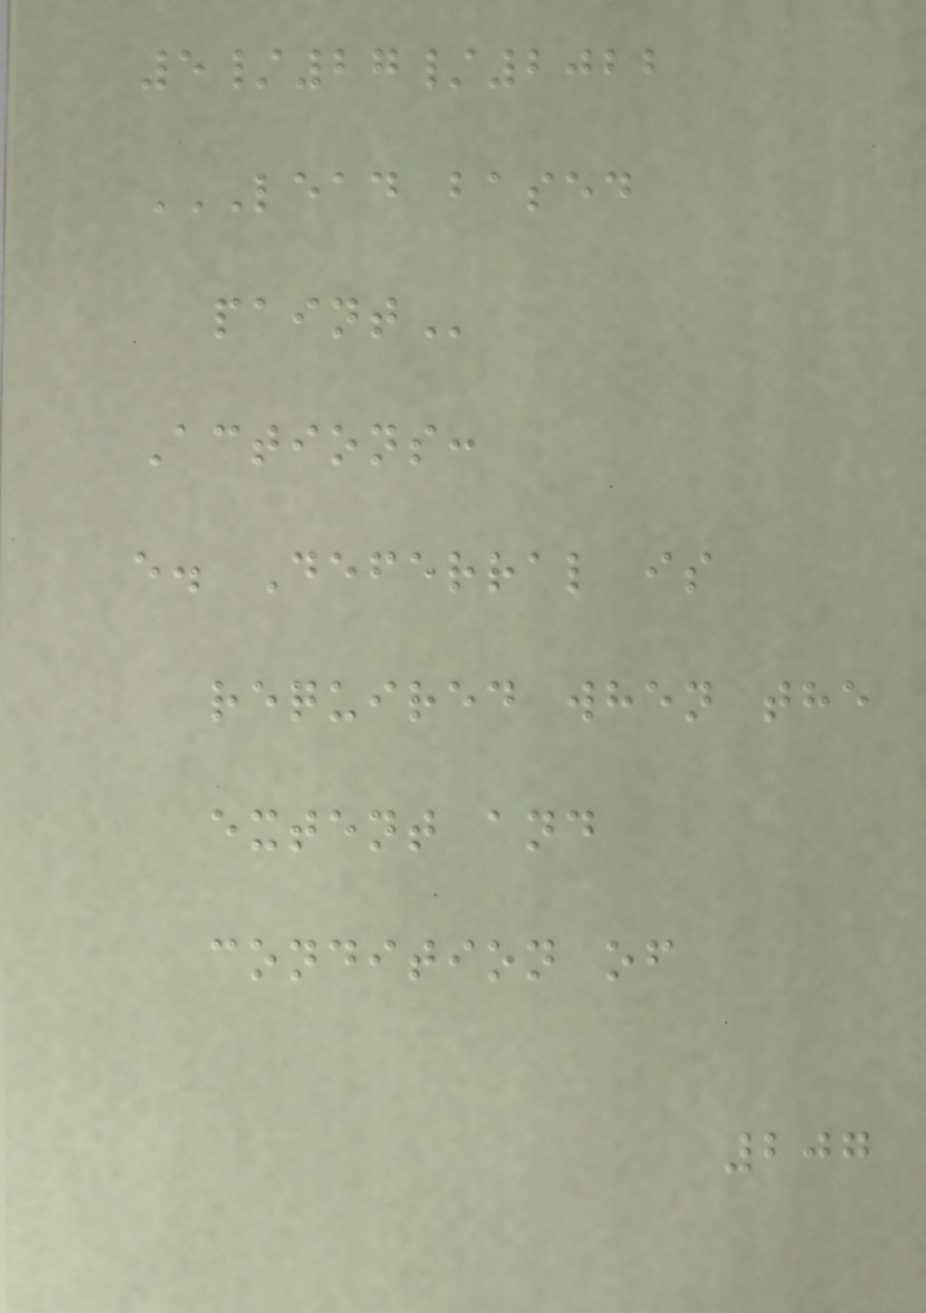5/27/2022
LEAD BASED
PAINT
Actions:
e. Deferral is
required when the
extent and
condition of
207
